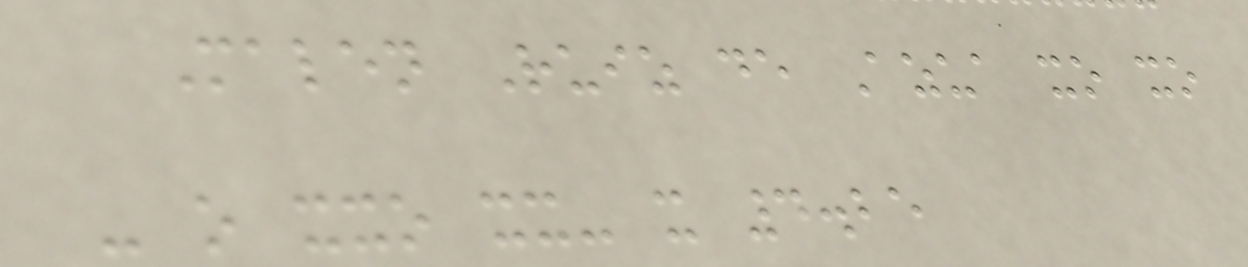Malen Ruiz de Azua xo xo
- o xxo xx- x 4.25
